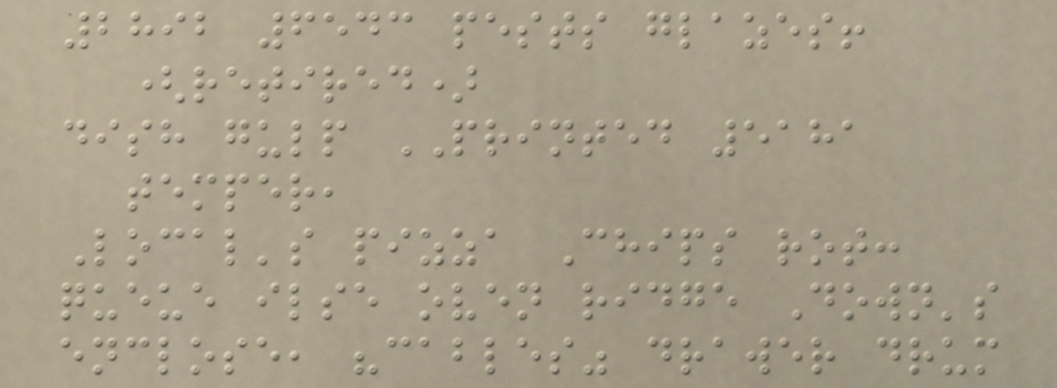2892 6543 pests glazes!
(retired)
dish gulp PRINTED 5181
temper,
Local's pizza Chips rot:
queue ilse oven ridge Down's
enclose, "cables" drawer drum
